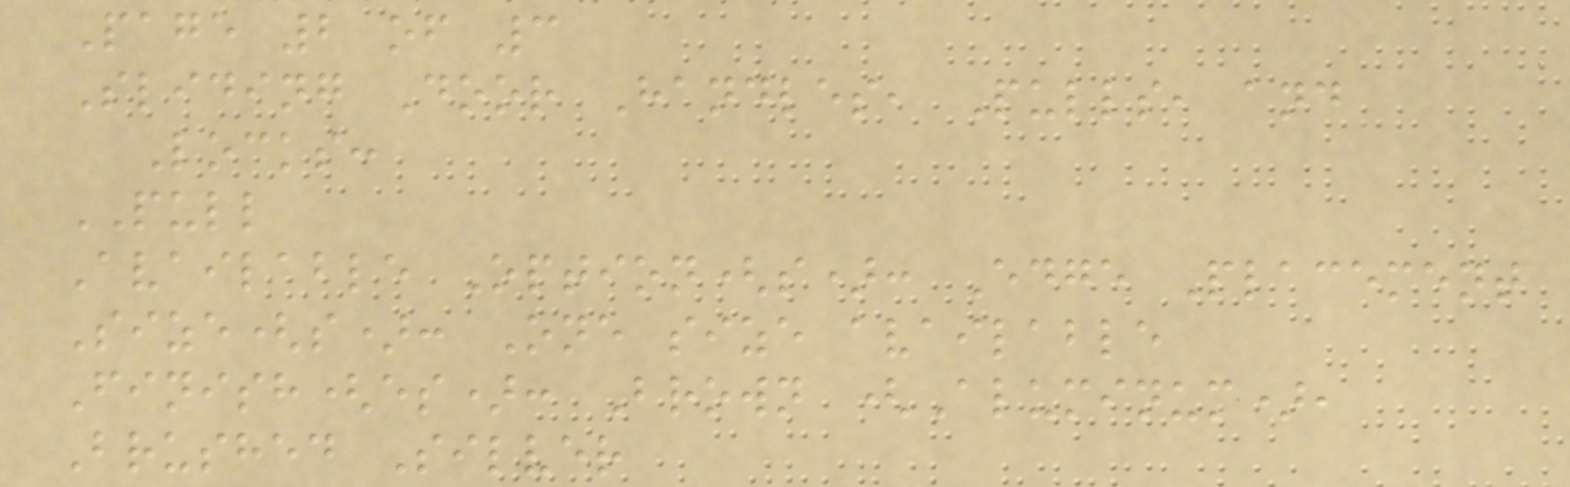Page 2 of 3
Sliding Door Handles, Pulls, and
Locks:
PULL
Available Option(s): Edge Placement
Size(s): One size available
Finish(es): Brown (Aluminum),
Brushed Silver
